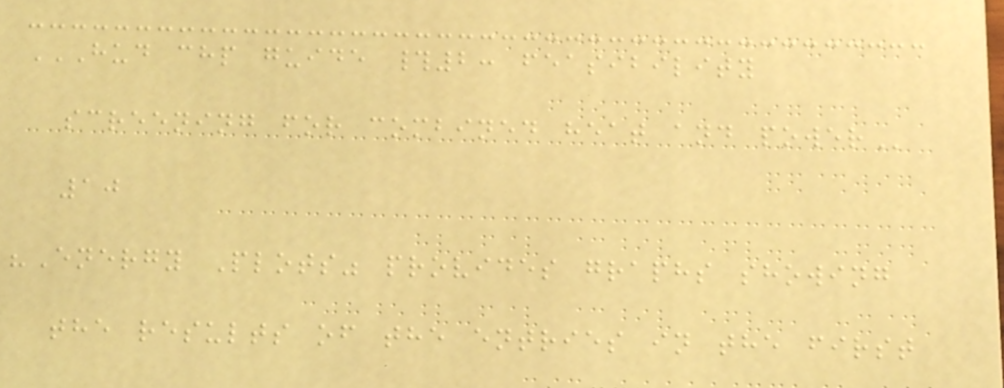HUD CHP GUIDE #2: FEASIBILITY
SCREENING FOR COMBINED HEAT AND POWER
10
"Energy Plots" provides graphs showing
the results of the entries in the first
